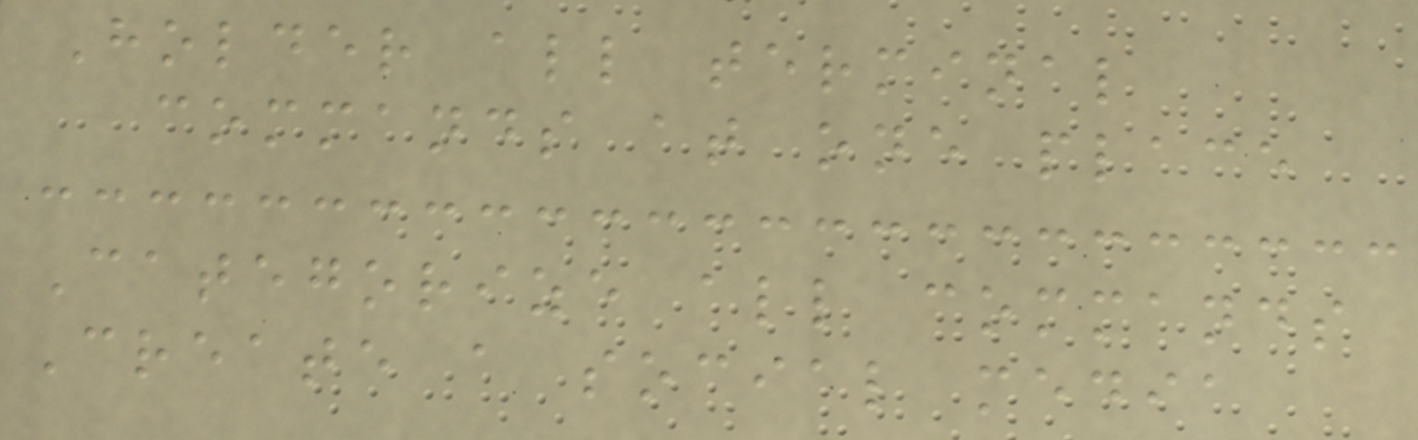Holder all terminal
commands at one place
Categorize all commands
Create a social media
